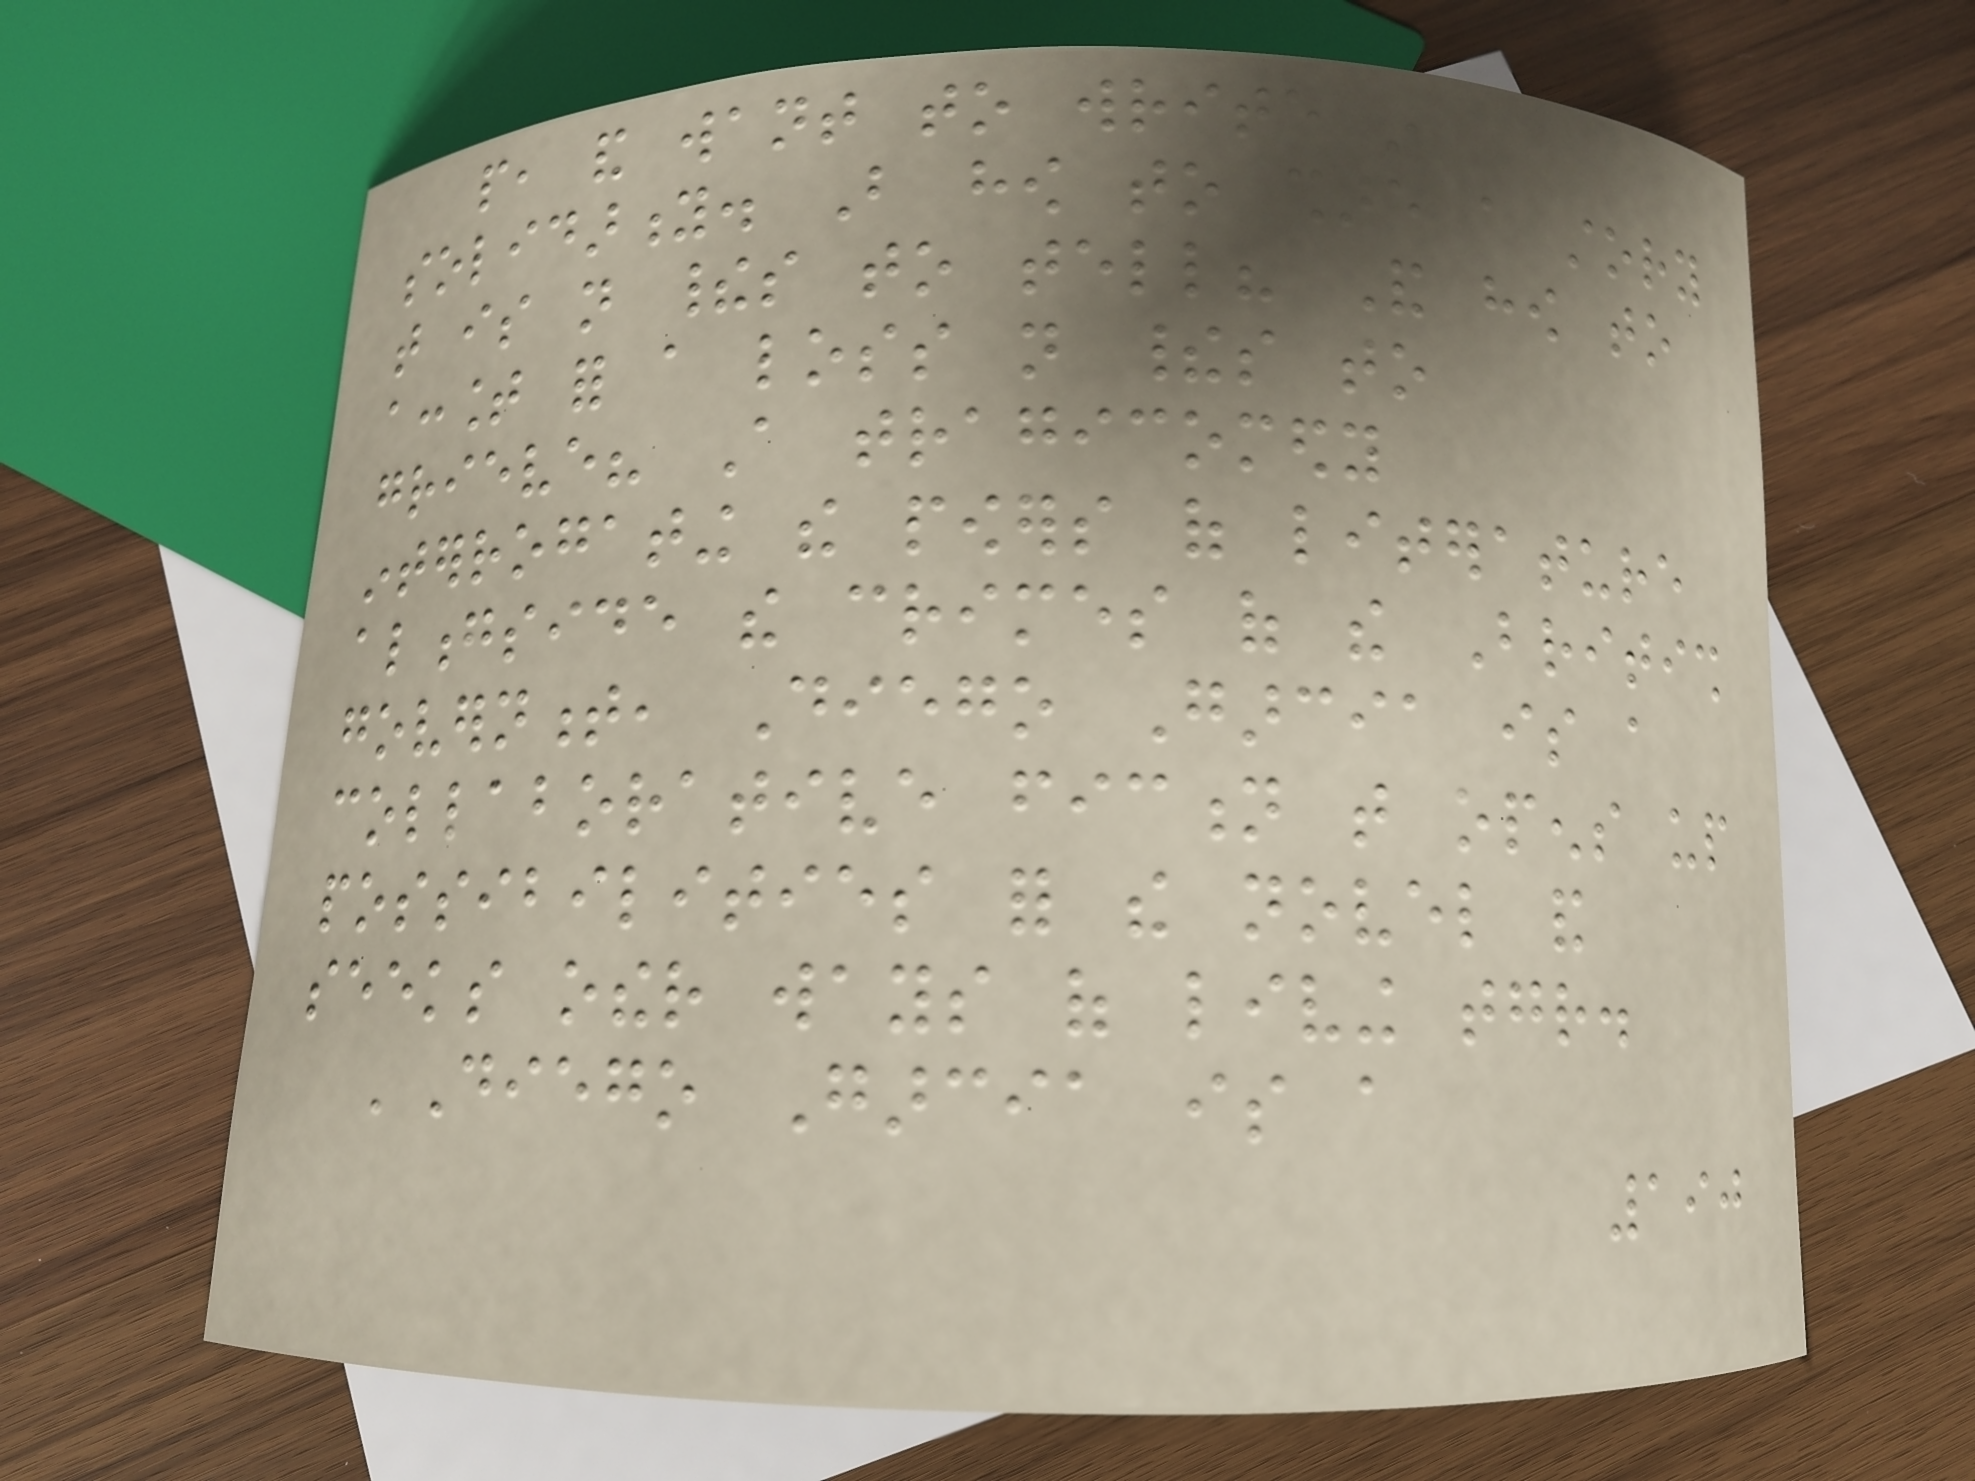people, and want to write in
solidarity. But how to share a story
that is not theirs to tell? And how to
account for a loss not theirs to
grieve? A tragicomedy
interrogating the powers of literature
alongside the crimes of the British
government, Diego Garcia is a
collaborative fiction that opens up
possibilities for the novel and
seeks other ways of living together.
'Diego Garcia is a
190
